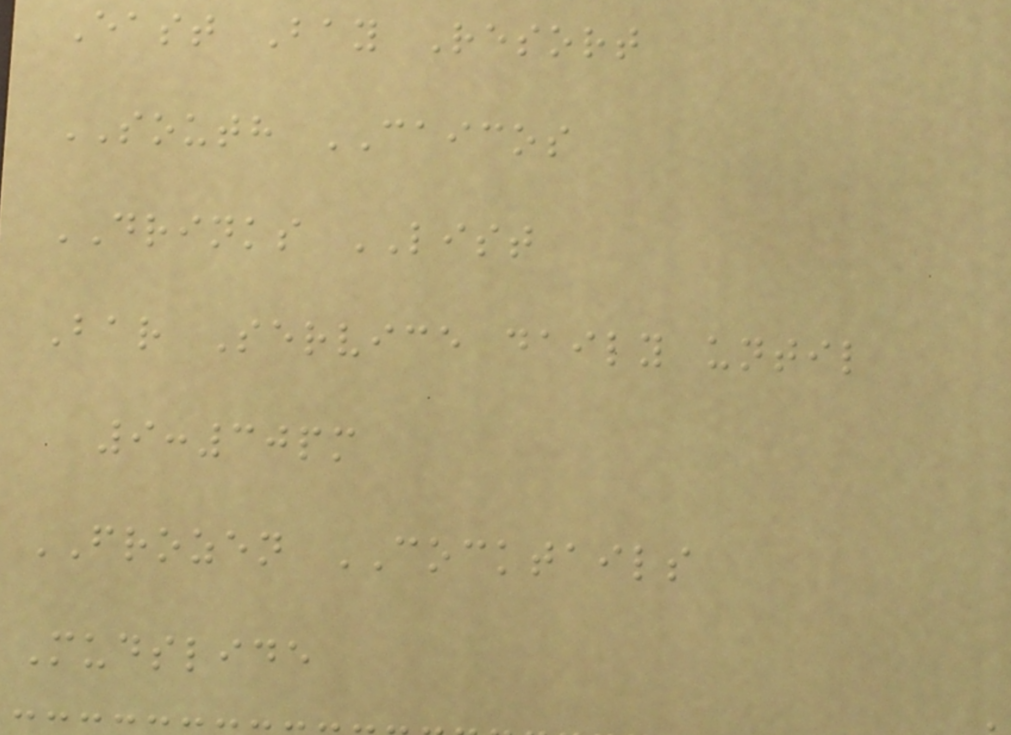East Bay Resort
SOUTH CAICOS
DRINKS LIST
Bar Service daily until
9:30pm
FROZEN COCKTAILS
Mudslide
